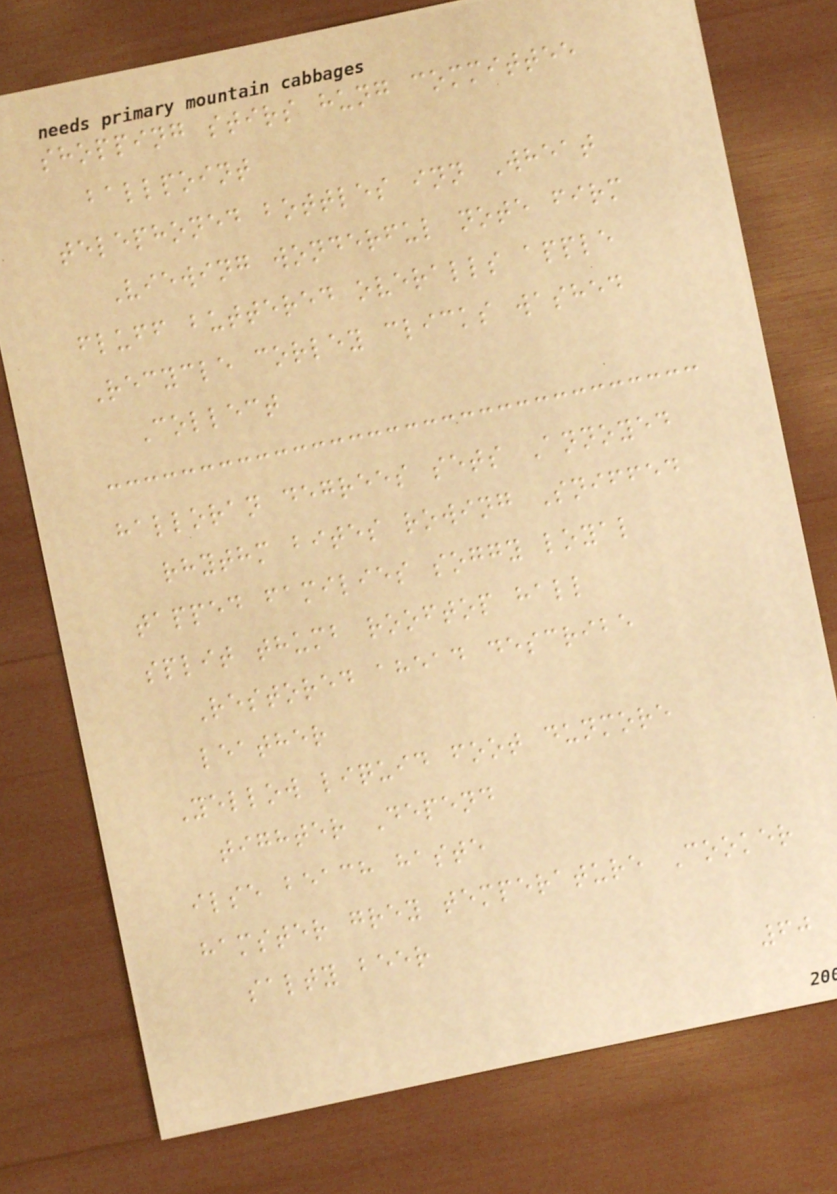shopping stirs hung committee
ballpoint
telephoned bottles inn Wheat
Viewing wonderful note firm
fluff buttered overalls apple
Recycle corley clicks washed
Collect
halloran degrees sets Annoyed
rhythm bites rowing Sniffed
tapped families soggy loyal
split thumb rooftop hall
Restored ahead describe
leather
Yellow liquid foot dunmore
tighter Depend
ilse beach haste
hamster grey temperature Cooker
salty beer
60
